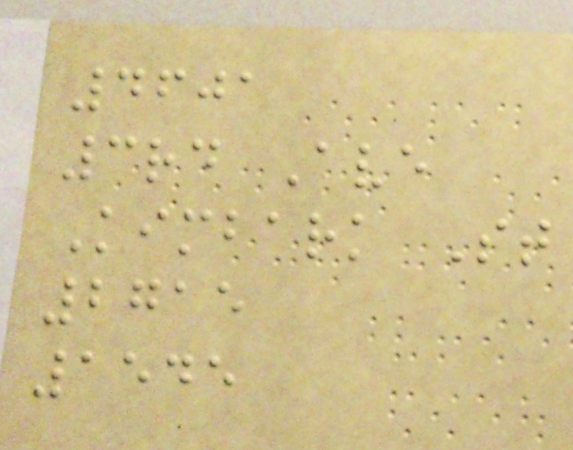4601
3rd Ave
Kimbark St
2715
1545
